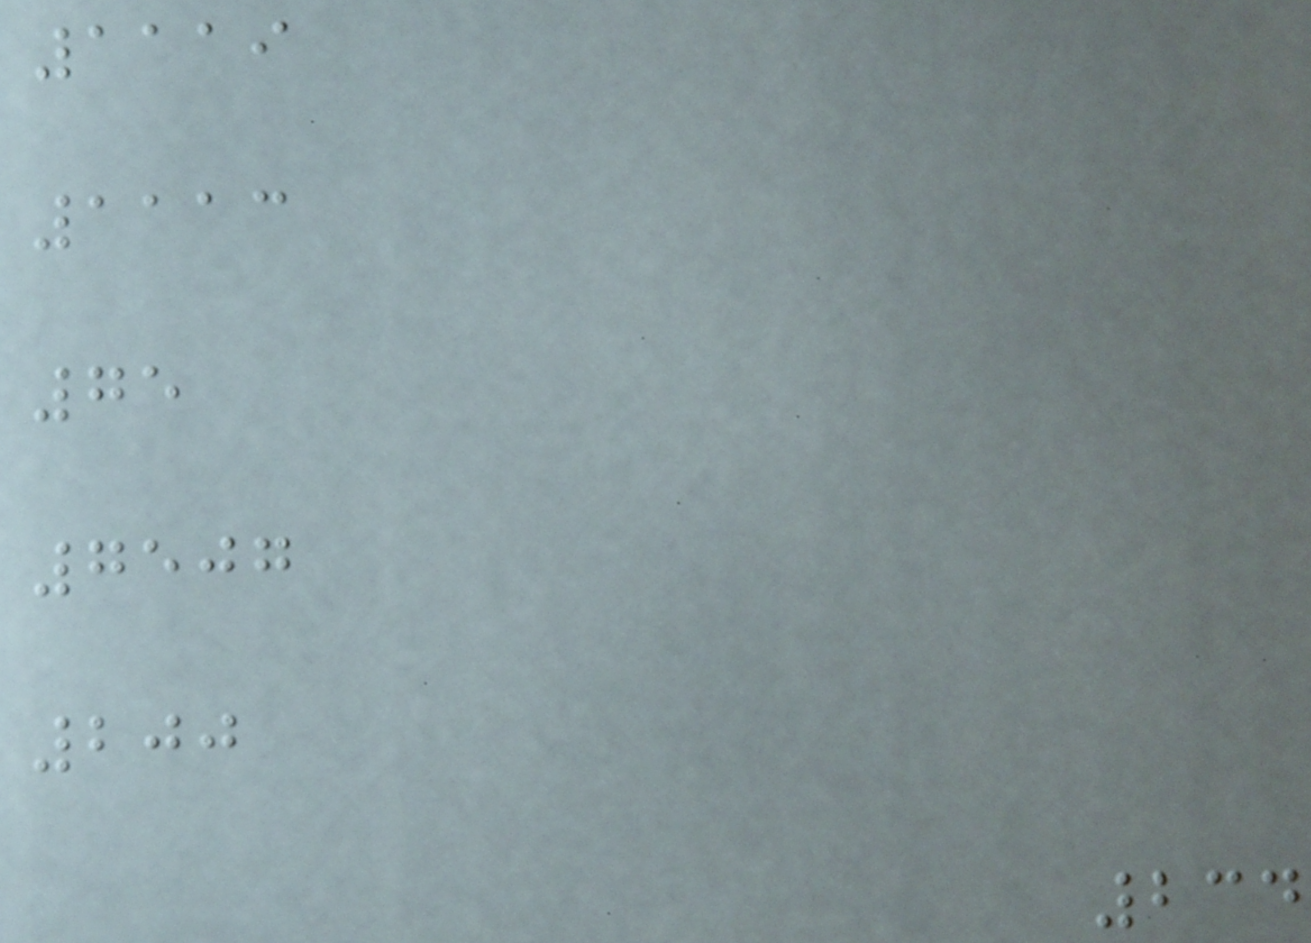1119
1113
75
7507
200
234
